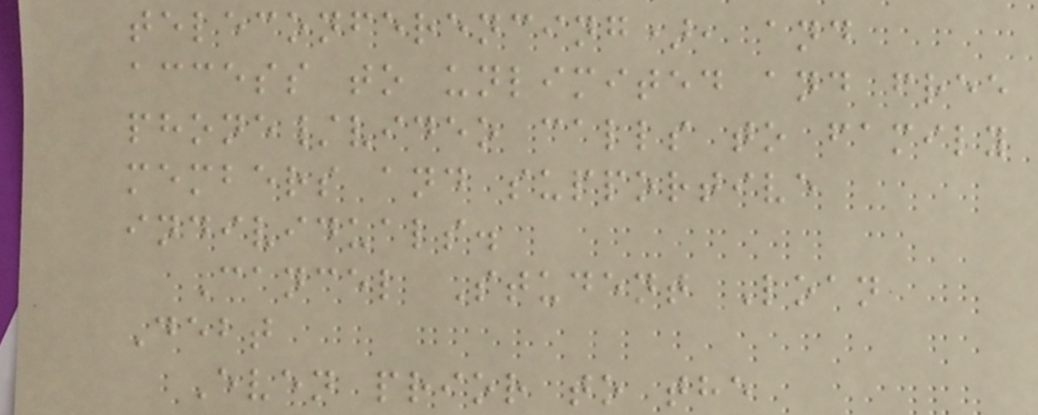teleconferencing), and
access to unlimited and free
phone/video calls to family
members and supportive
individuals.
Cancel Student Loan
Debt
Even prior to the
